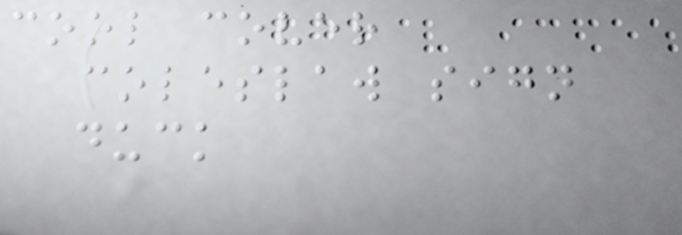cool cover
coleslaw sign
duck
